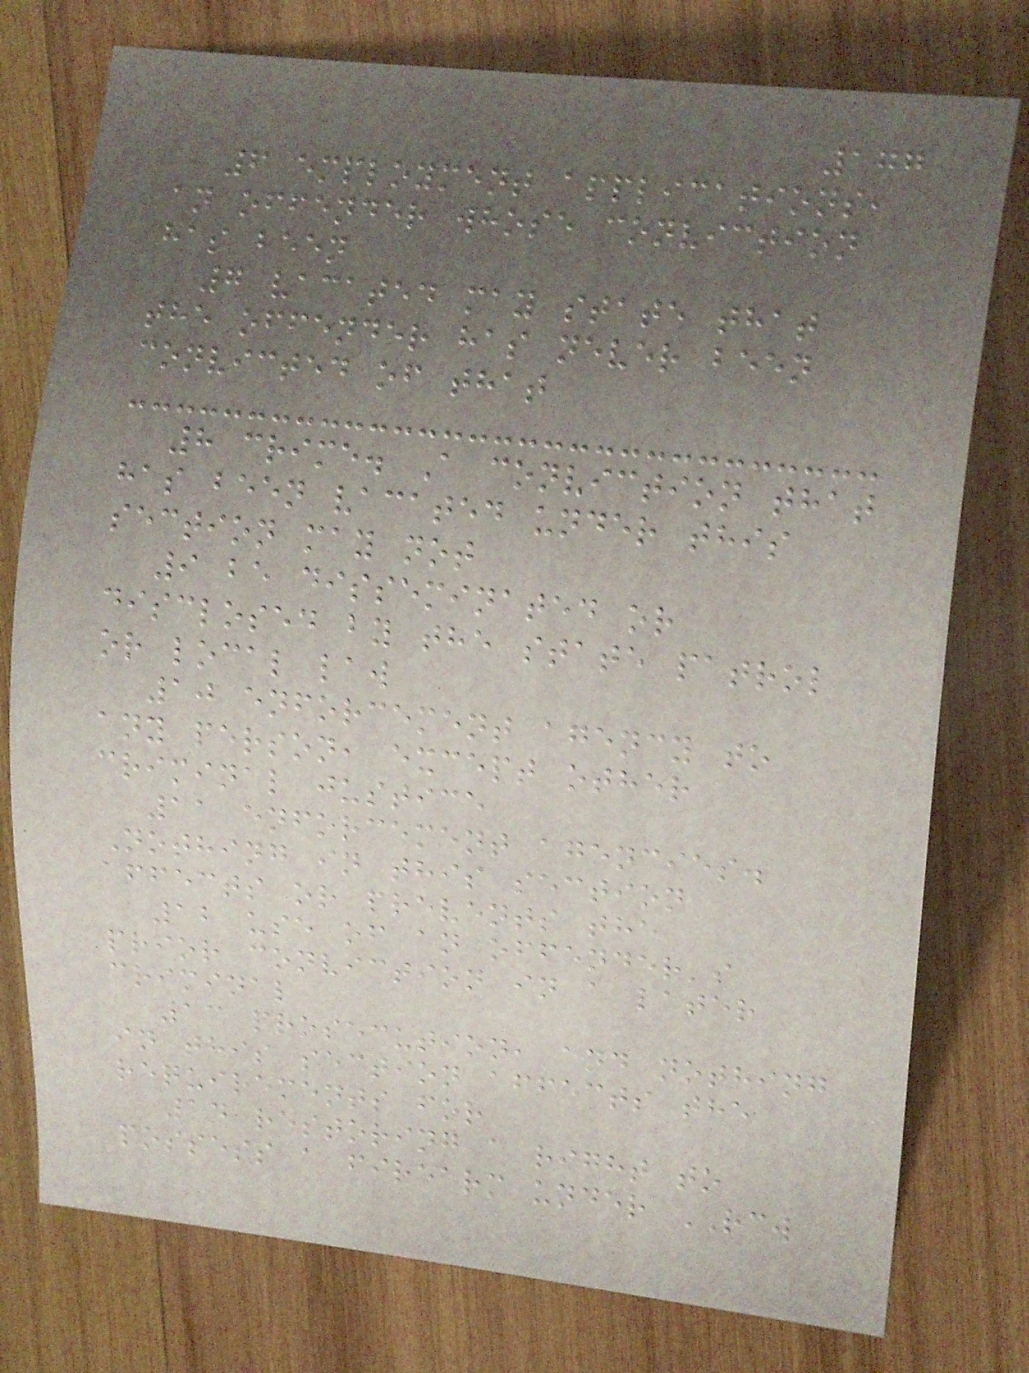177
6 employment applications,
an offender whose conviction
has been
7 vacated may state that
the offender has never been
convicted of that
8 crime. A conviction that
has been vacated under this
section may not
9 be disseminated or
disclosed by the state patrol
or local law
10 enforcement agency to
any person, except other
criminal justice
11 enforcement agencies.
Nothing in this section
affects or prevents the
12 use of an offender's
prior conviction in a later
criminal
13 prosecution, and nothing
in this section affects the
requirements for
14 restoring a right to
possess a firearm under RCW
